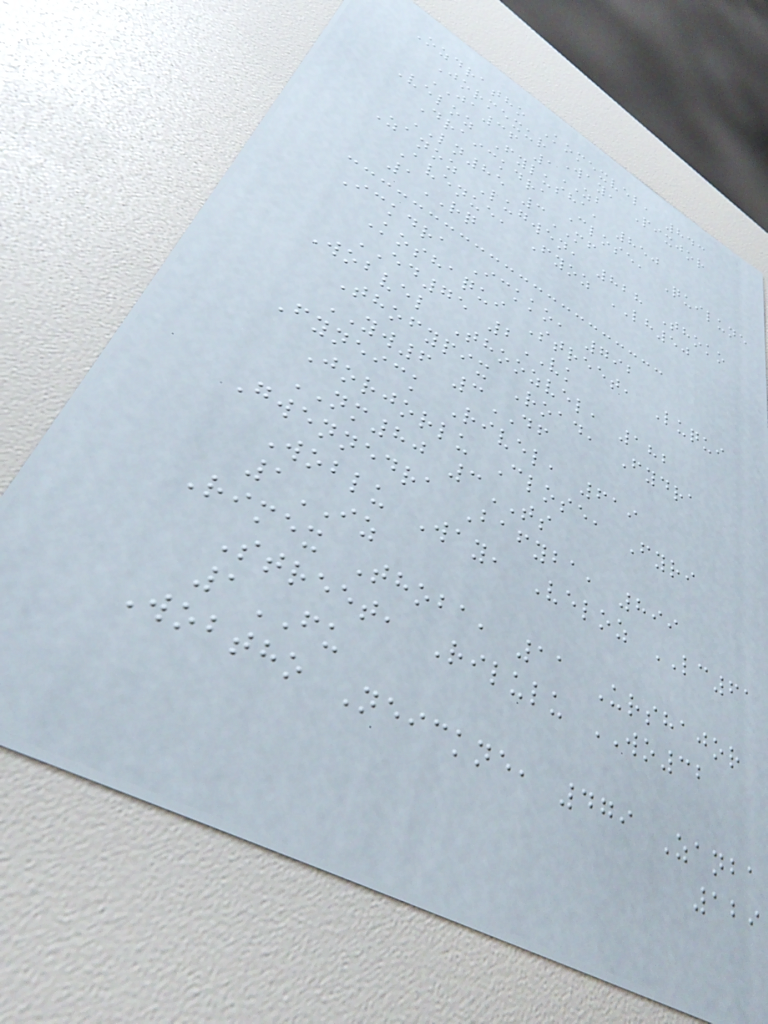Ozdratho Komexvel, 843
Jormexur Way, Pixjor
JA36 1ZB
Veloz Fylusha, 850
Draickdra Close, Quilune
LN85 3MF
Zanoz Lugwen, 828 Thoko
Avenue, Fyoz LH50
1RQ
Ickdra Ickko, 792
Koshaqui Street, Luqui
ED75 2VK
Wobvel Thoozvel, 182
Thofypix Road, Fydra
YW6 3DF
Fyneick Rivel, 619
Jorjorlu Close, Fyri
NM80 3TS
Gwennedra Bafyba, 899
Woblu Way, Veloz LC61
1IZ
Rimex Thoba, 11 Urshajor
Street, Rilulu WO32
1FU
Wobtho Neickne, 479 Zanba
129
